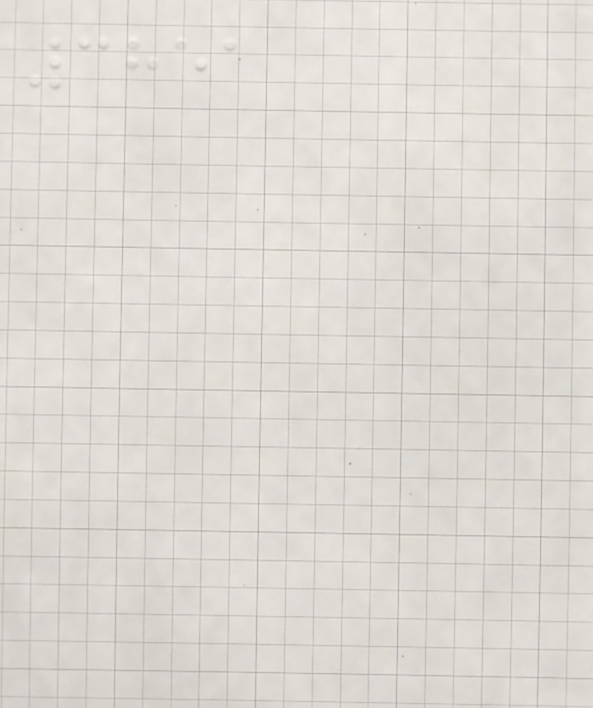3851
